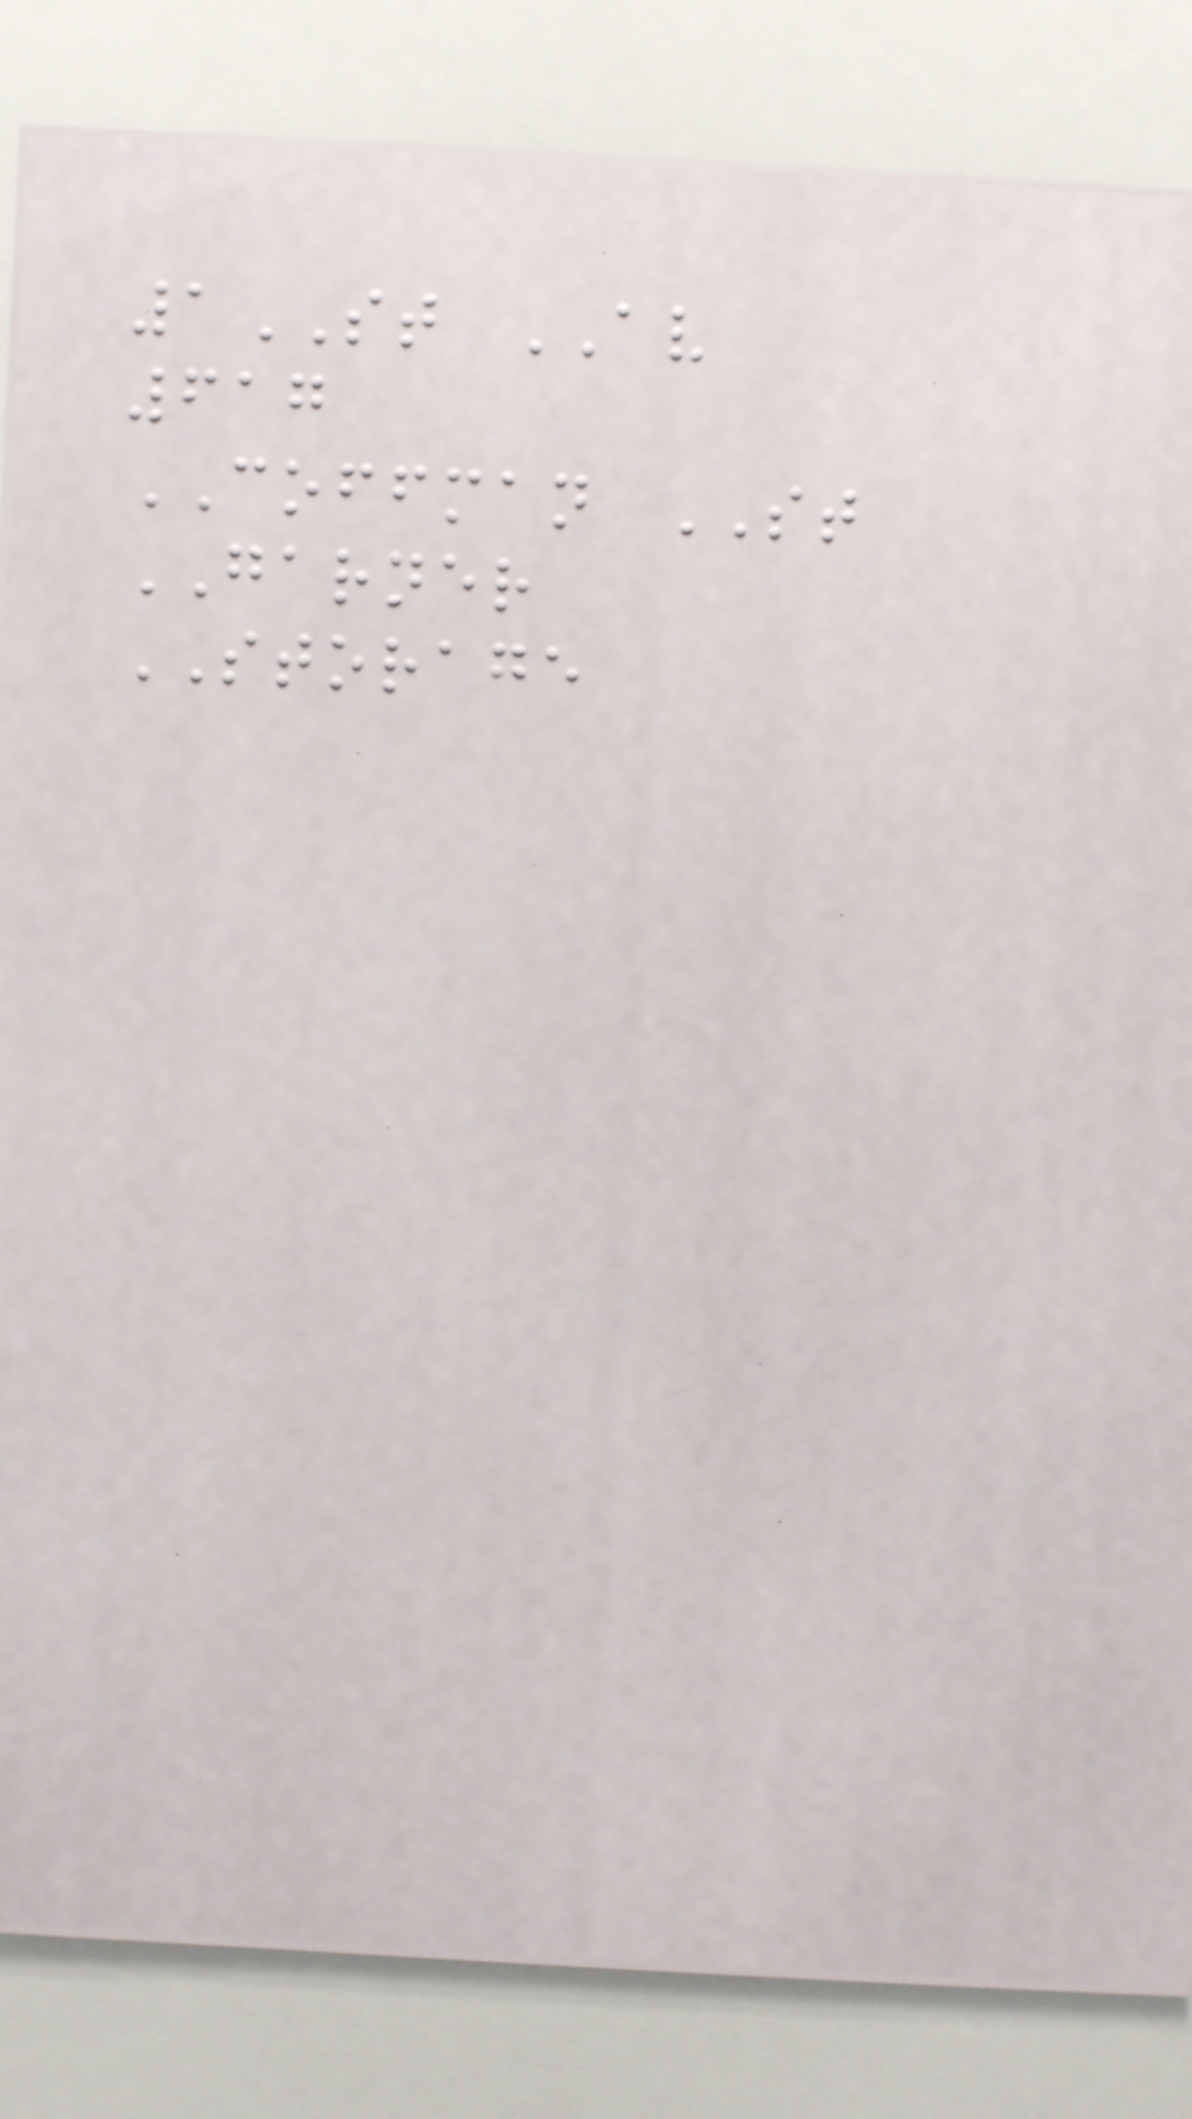1ST AV
617
COFFMAN ST
GARNER
STORAGE
